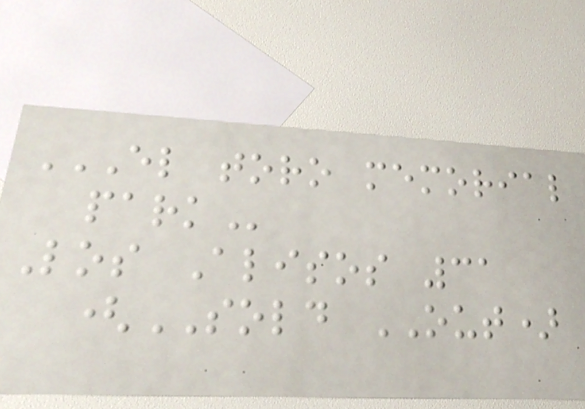EL TORO MEMORIAL
PARK
Los Alisos 31
(SOLD OUT)
